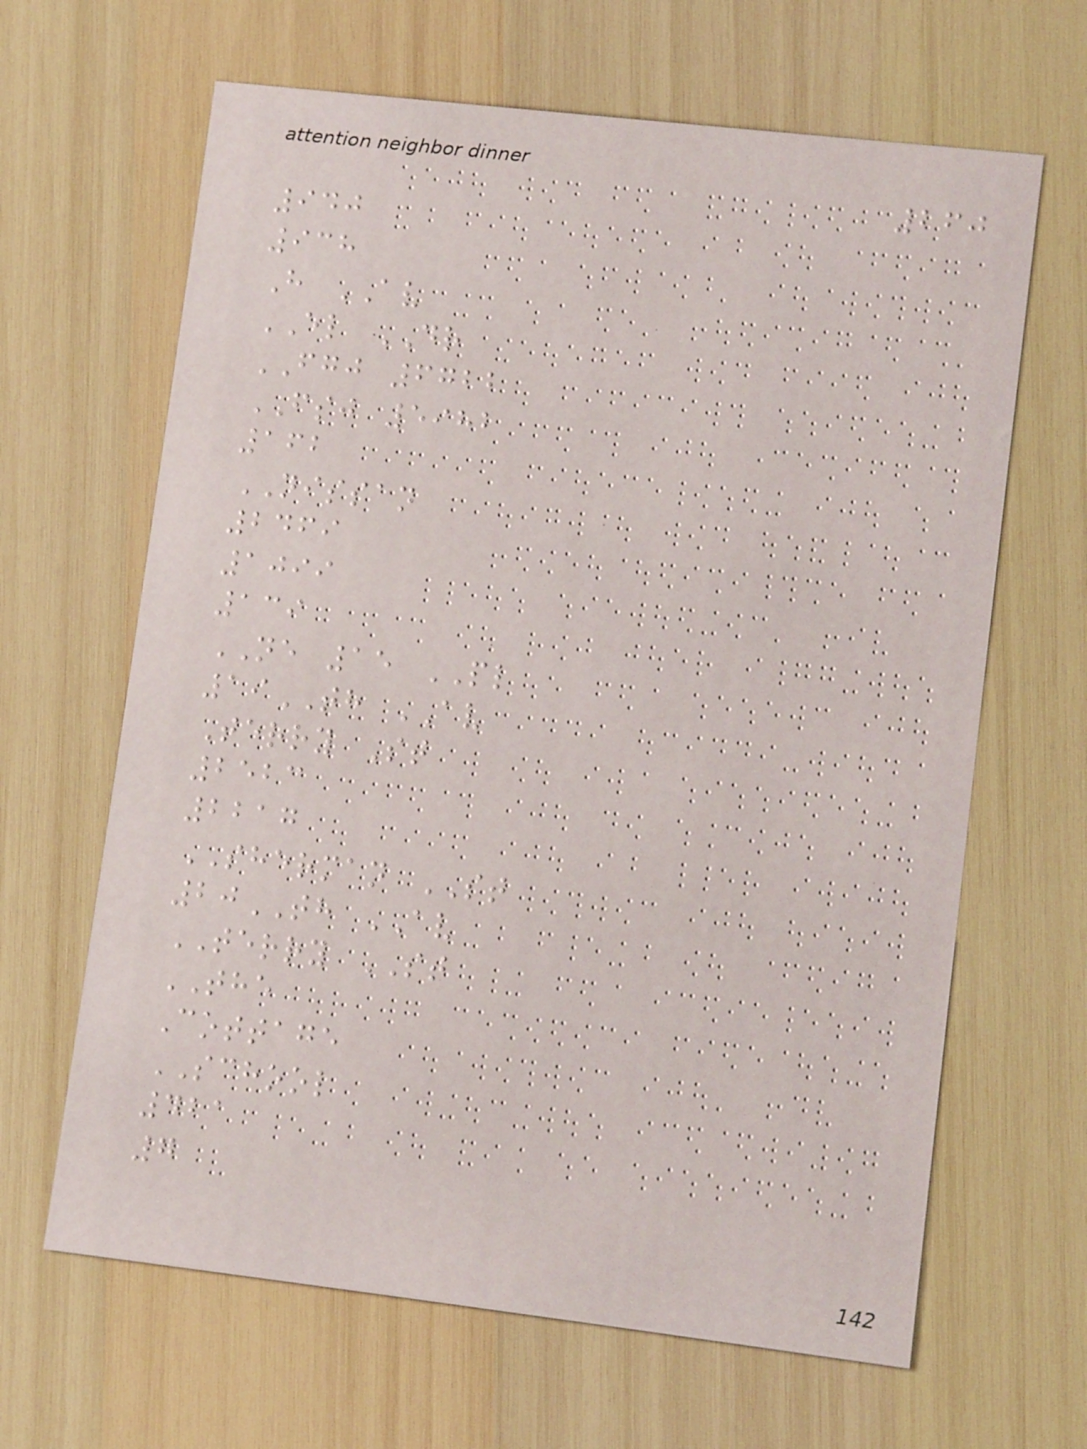260
940
938
H AV
EL DR
FGJ 6722
FSJ 5982
162
NISSAN
2469
1099
139
NE 15 PL
19TH AV
Terry St
2523
2217
SHERMAN ST
20TH AV
TERRY ST
THE
Cottage
SCHOOL
421
7
